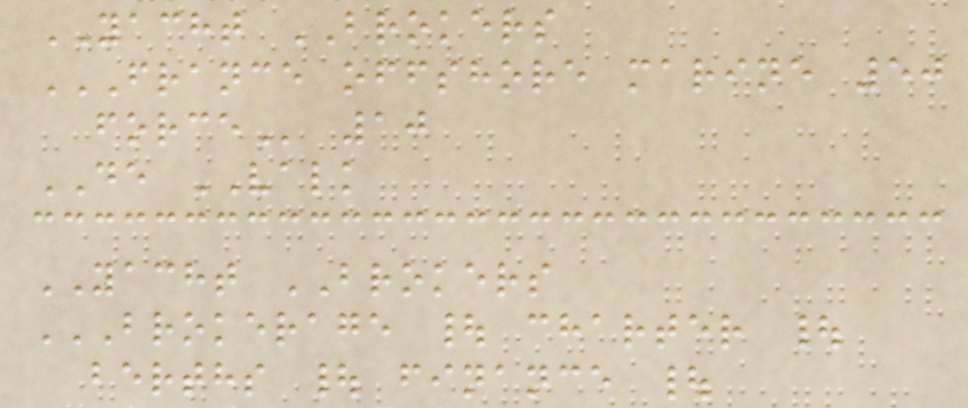YACHT BROKERS
FRANCE OFFSHORE MARINE 50
FORCE 10
DE VALK
YACHT BROKERS
BROKERAGE | CHARTER |
BERTHS | FINANCE |
